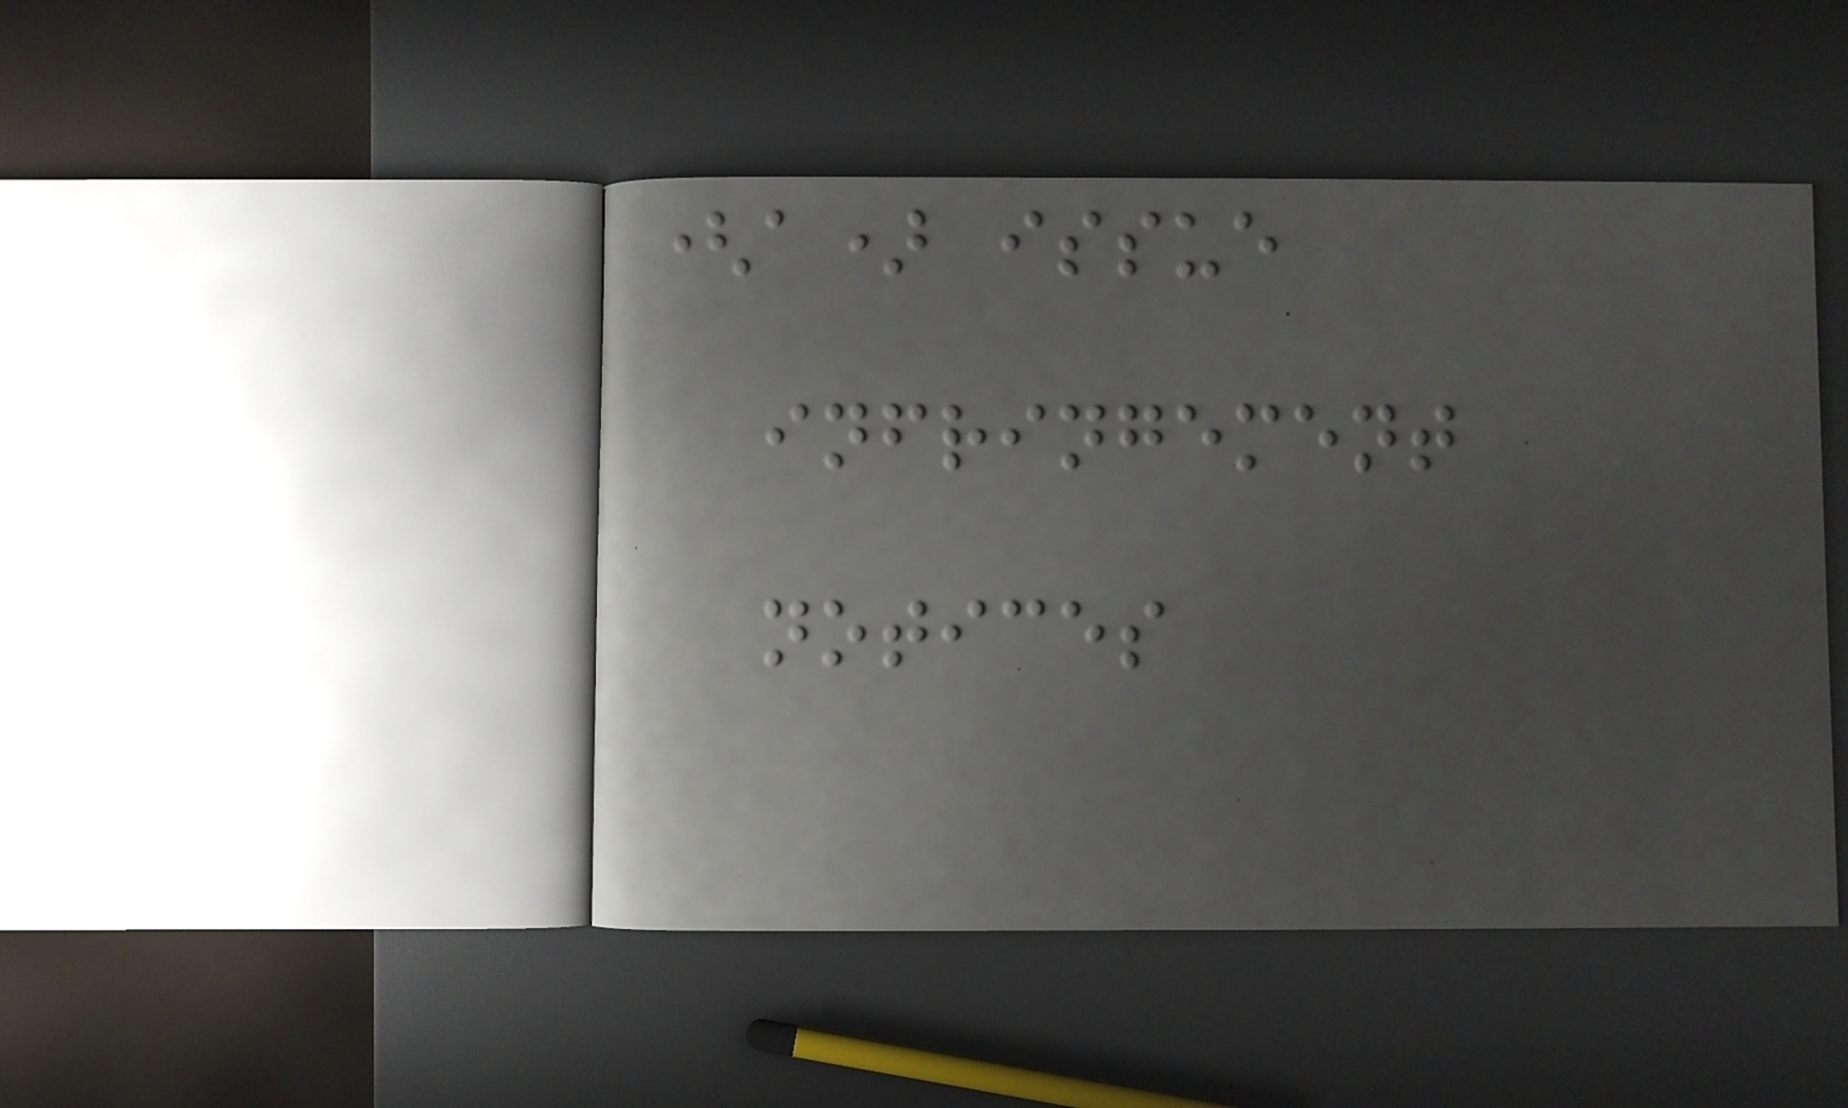(a) issue
infringement
notices
